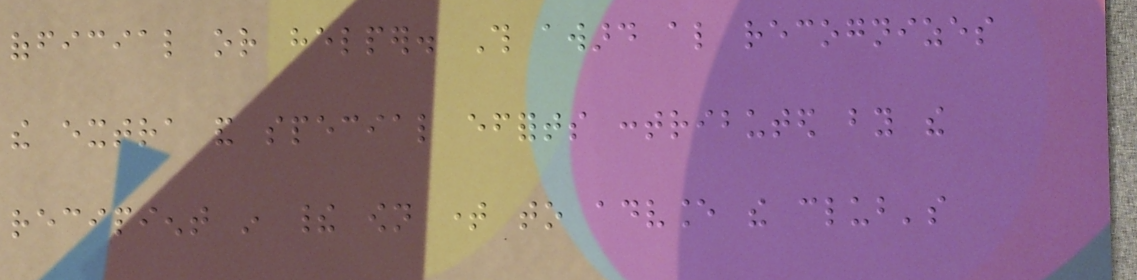official or helper. This award also recognizes
the extra and special efforts contributed by the
recipient in their own time to advance the club's
